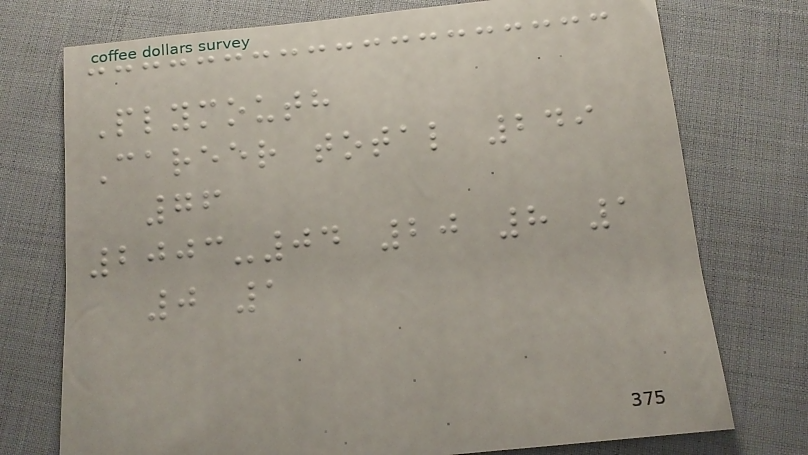Plymouth
Career total 249
76
2003-04 20 8 1
0 1
